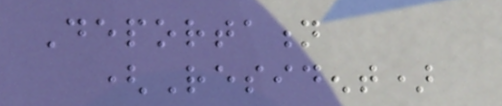Deportation
(Resident)
